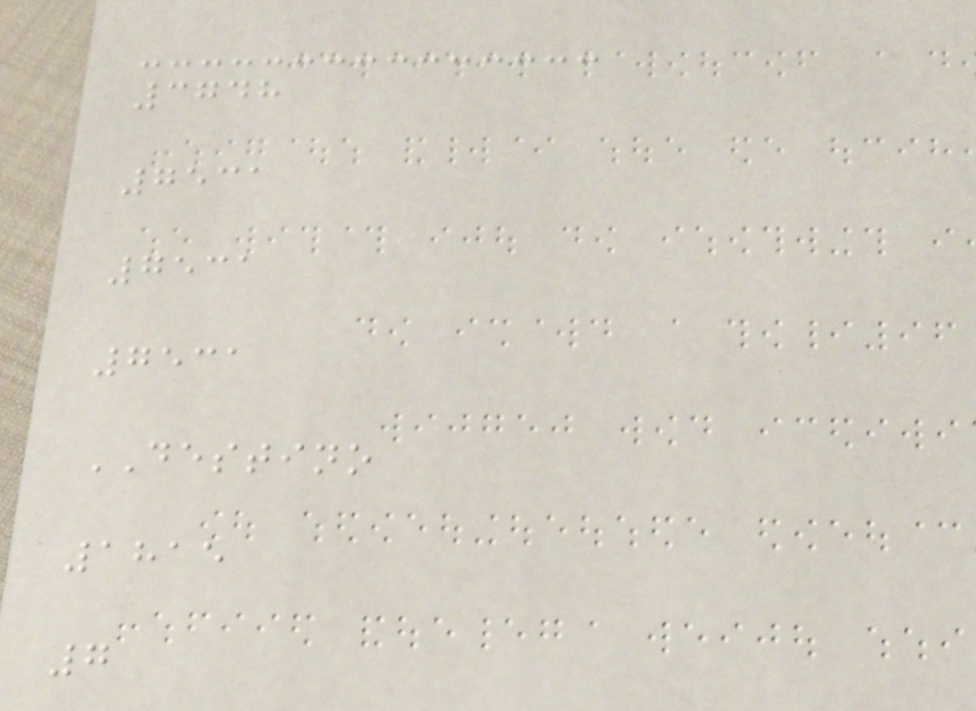3748
7531
7531
7531
DESTINO
1815
7
